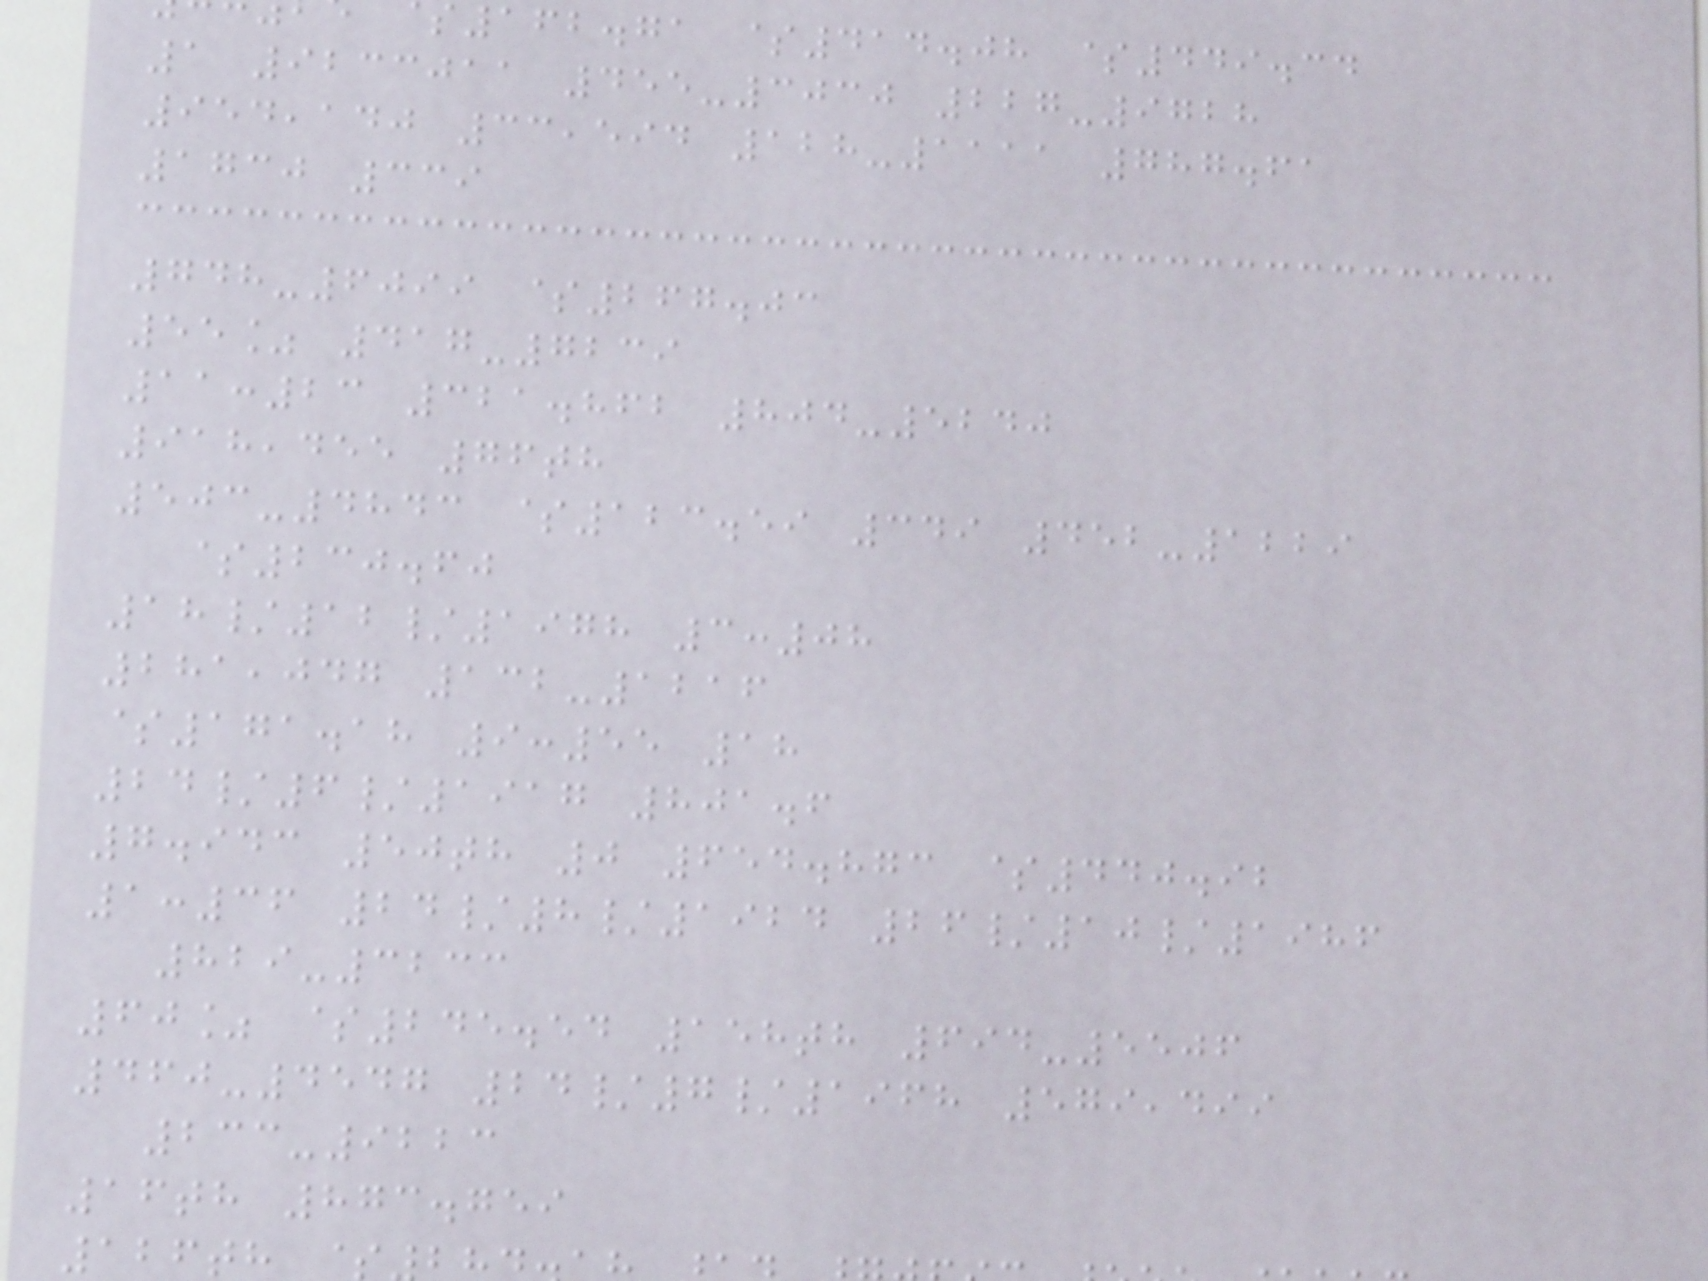162.71 $414.08 $449.34
1 9233011 455-3030 227-9728
954,140 33,594 128-1111 787.61
1730 339
748-6099 $267.03
55% 417-7239
11:23 321.862 804-5240
918,455 76th
503-4843 $123.59 349 452-1229
$230.60
18/12/1978 3:08
281,047 132-1216
$171.18 9:55 18
24/6/1917 801.6
7.943 50th 0 654.873 $440.92
1:36 24/8/1924 26/10/1986
829-3233
60% $245.54 158th 694-5506
460-4547 24/7/1968 579,499
233-9223
16th 873.759
